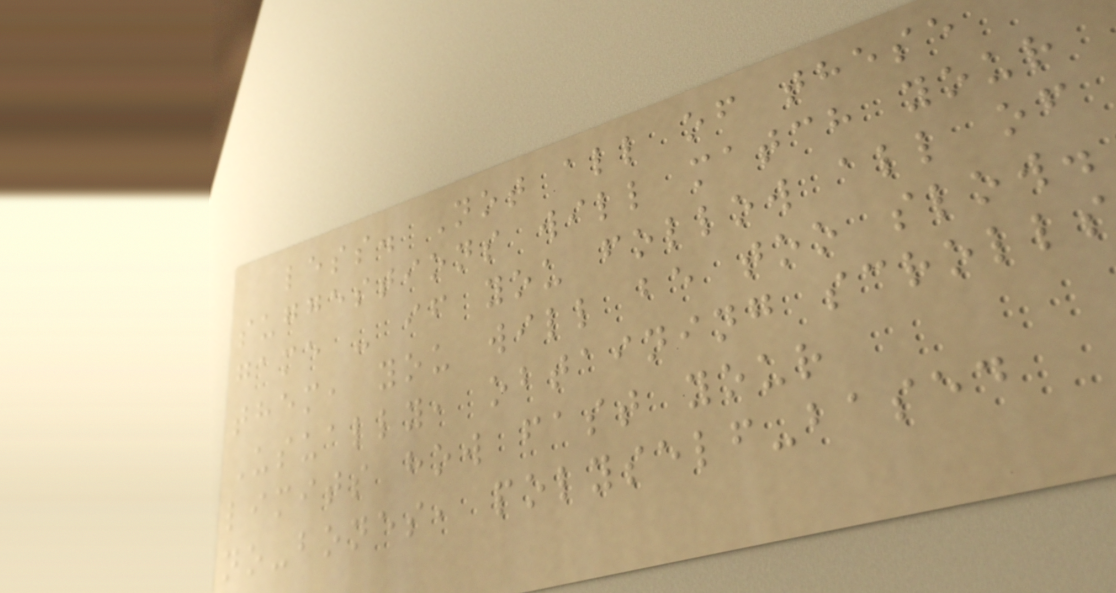less. Not all of these
suggestions will match your
game - if you follow all of
them, you will be too slow.
Usually, obtaining scrolls
limits how fast your
no-bones, polyself-based
